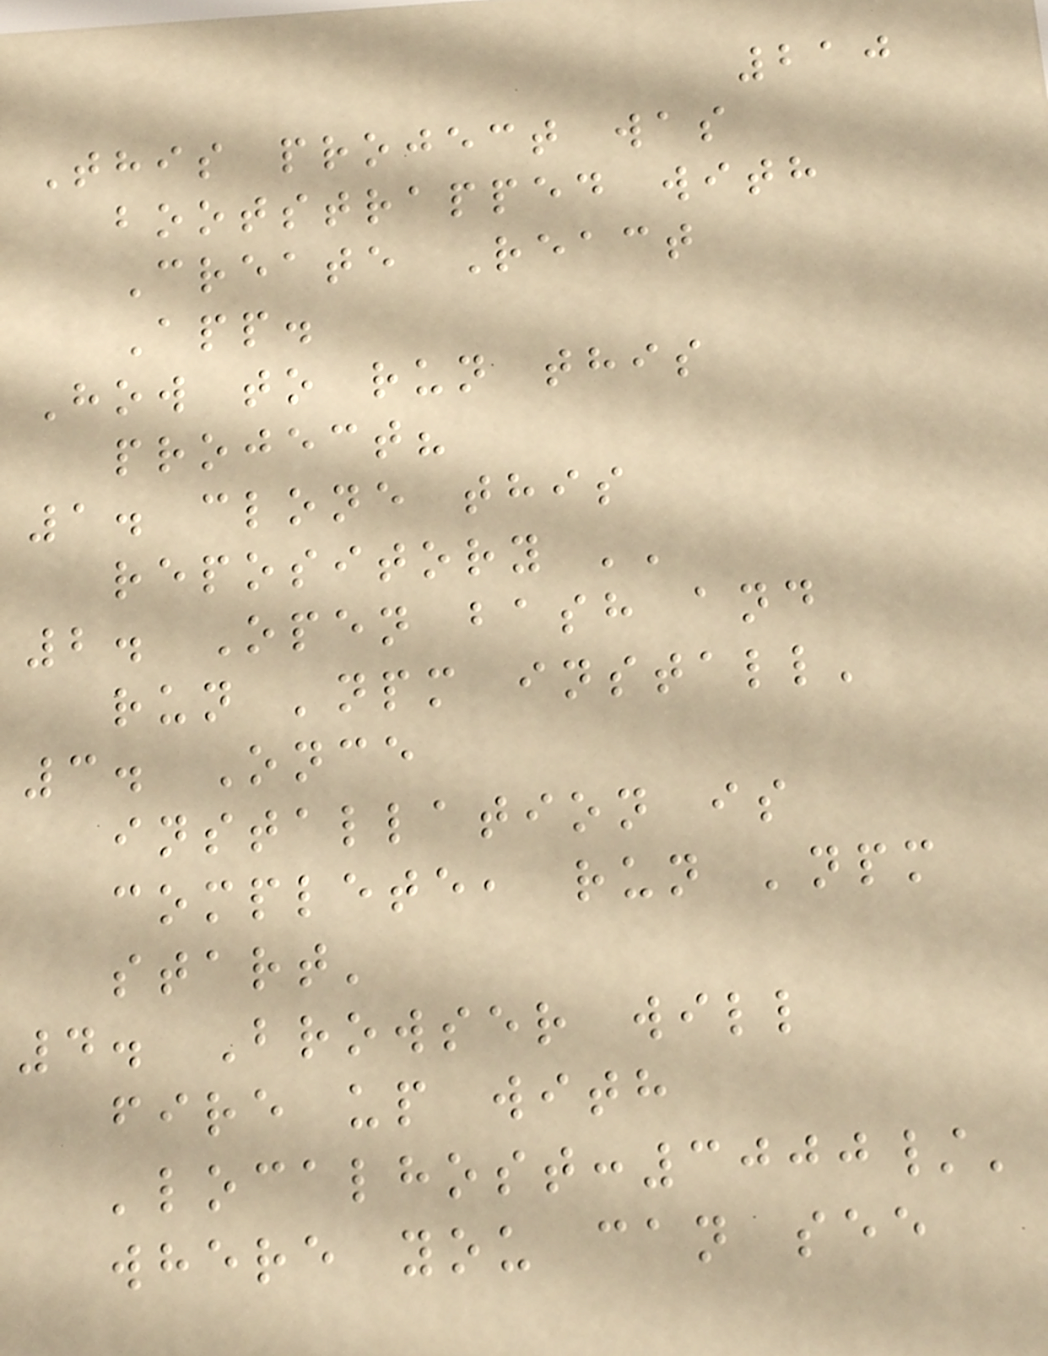210
This project was
bootstrapped with
Create React
App.
How to run this
project?
1. clone this
repository ''
2. Open bash and
run 'npm install'
3. Once
installation is
complete, run 'npm
start'
4. Browser will
fire up with
'localhost:3000/'
where you can see
